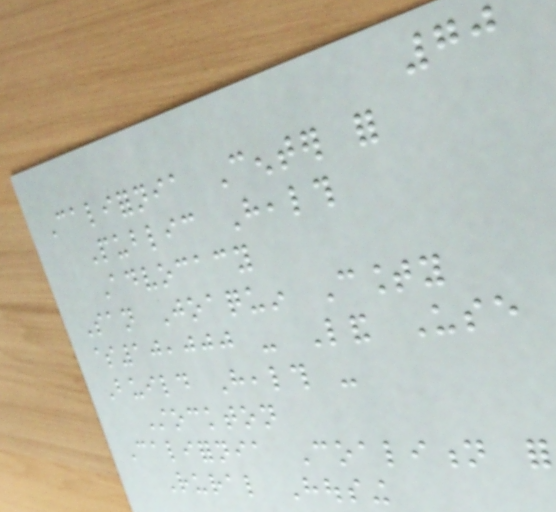70
California Center for
Public Health
Advocacy
San Joaquin County
$10,000 - Land Use
Build Health -
Stockton
California Coalition for
Rural Housing
